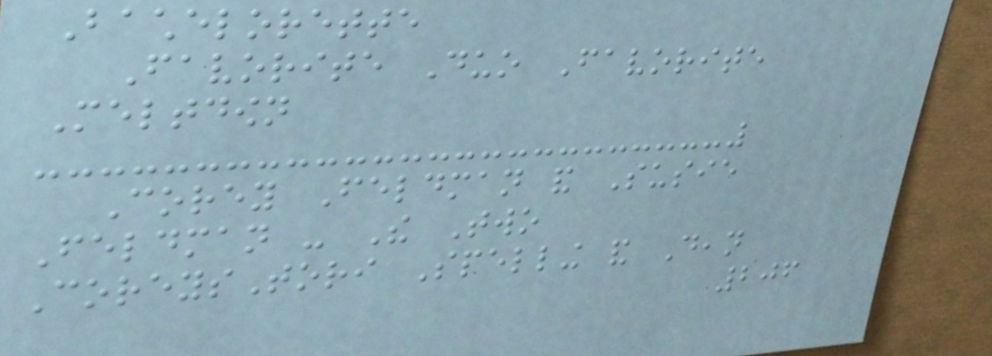Bachelorette
Favorite Duo Favorite
Meltdown
Corey Feldman and Susie
Feldman - The Two
CoreysTori Spelling and Dean
206
